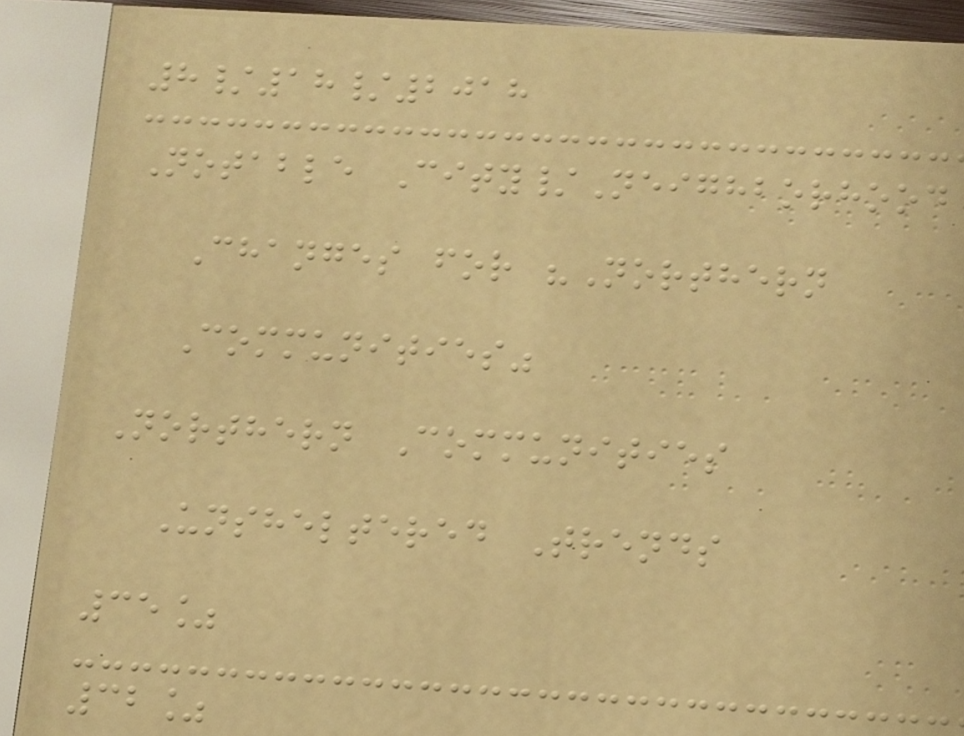8/18/2018
Notable City/Neighborhood
Changes for "Northern
Communities"
Northern Communities
Unsheltered Trends
35%
32%
